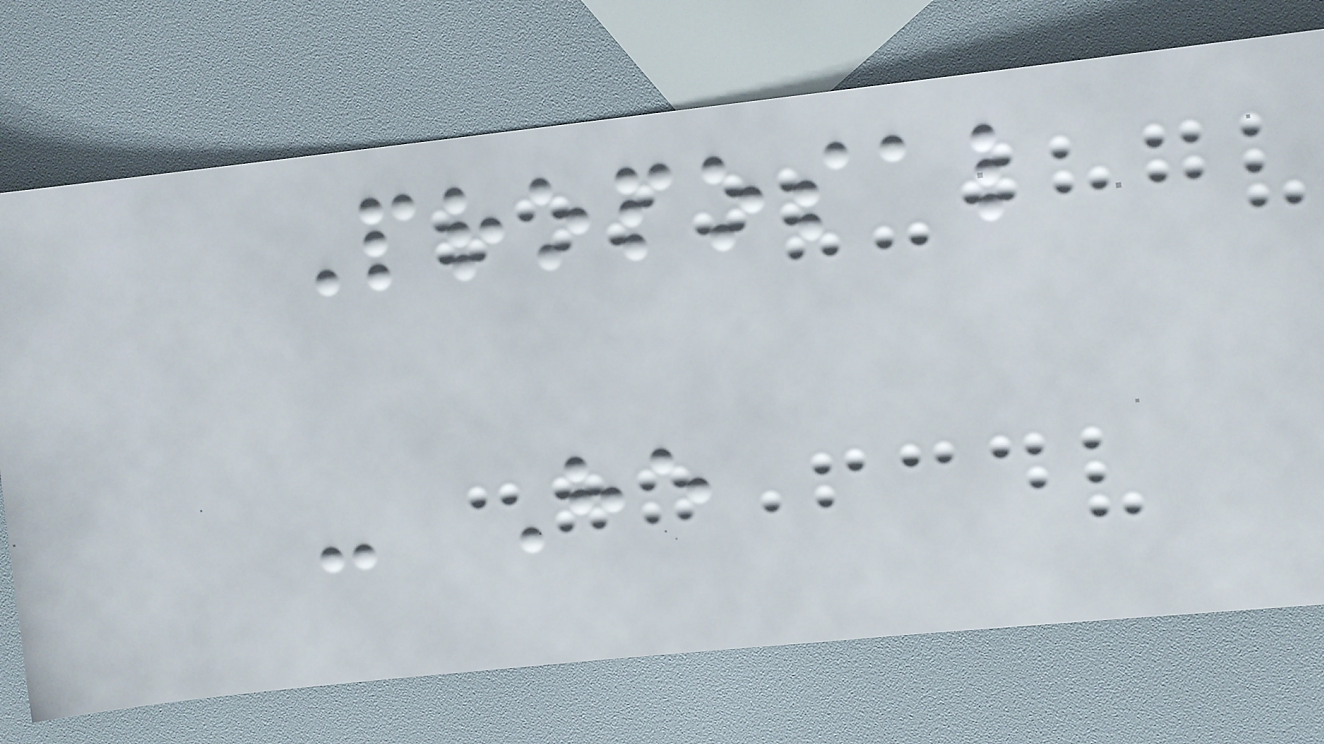Proposal
- He
